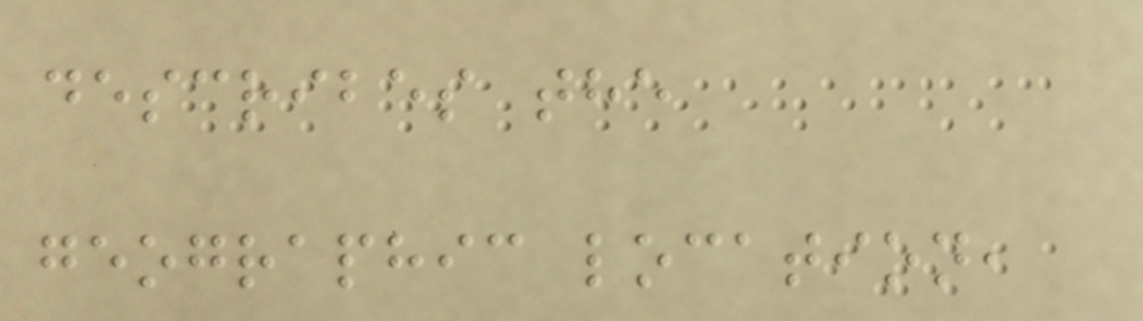describes the
geographic location,
